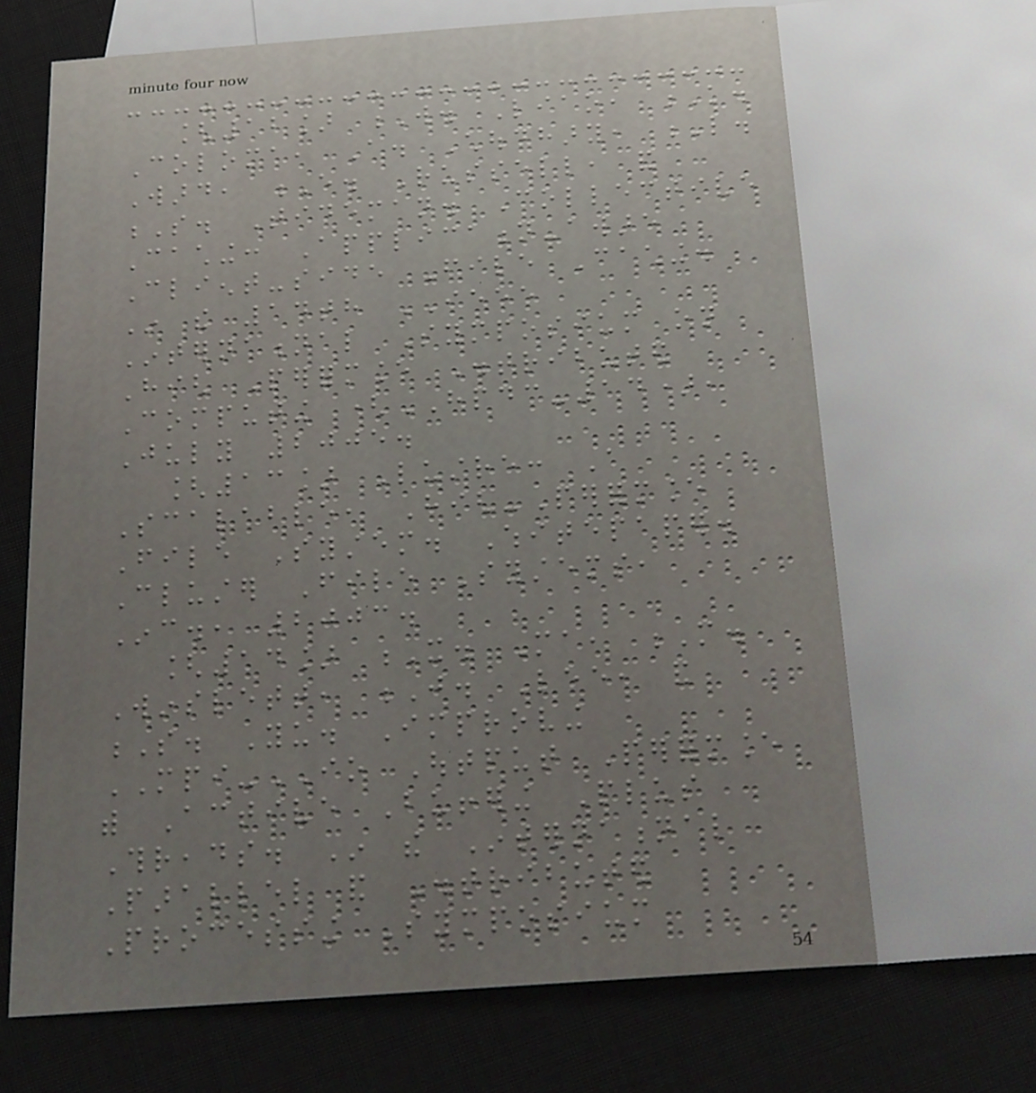[12] W. Liao, K.
Coloma, A. Choudhary, L.
Ward, E. Russell, and
S. Tideman. Collective
Caching: Application-aware
Client-side File Caching.
In the 14th IEEE
International Symposium on
High Performance Distributed
Computing (HPDC-14),
July 2005.
[13] Lustre: A
Scalable, High-Performance
File System. Whitepaper.
Cluster File Systems,
Inc., 2003.
[14] X. Ma, M.
Winslett, J. Lee, and
S. Yu. Improving
MPI-IO Output Performance
with Active Buffering Plus
Threads. In the International
Parallel and Distributed
Processing Symposium
